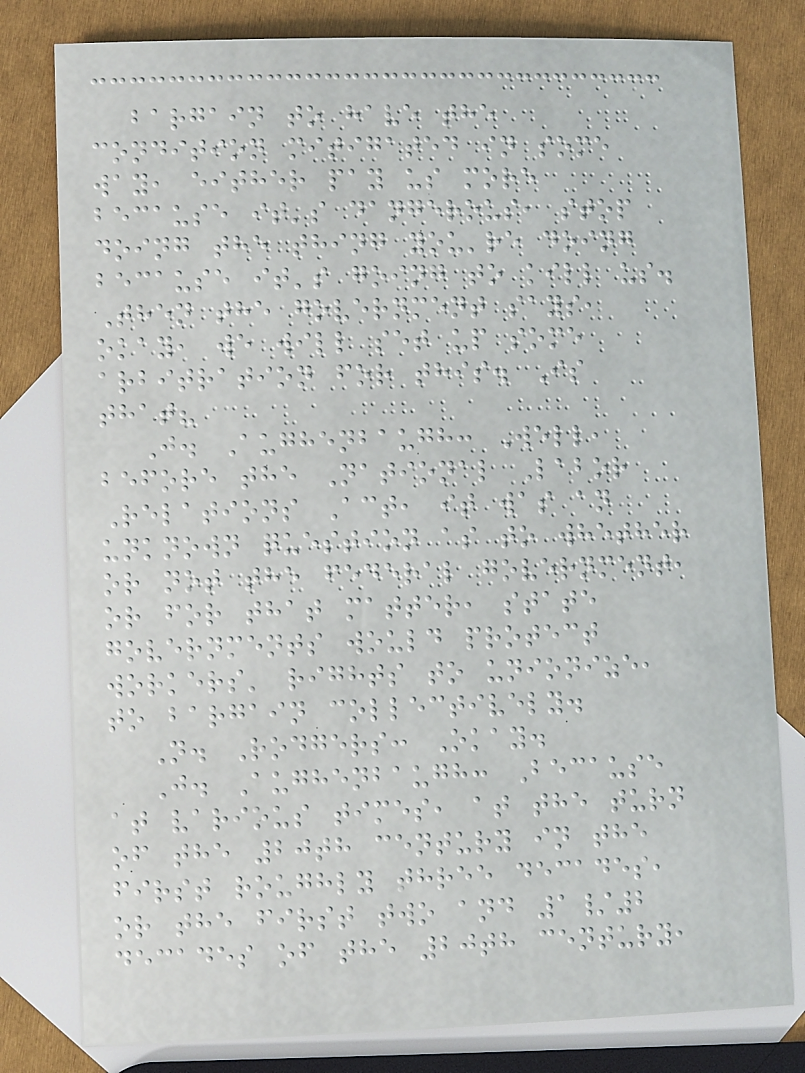bargain to have the
condition mitigated in some
way, either pay us more
because it's dangerous, stop
doing the thing you're doing
because it's going to kill us.
Then the government says,
okay, we will set up some
arbitration for this. Is
that?
J. Aughenbaugh: Well,
before the National Labor
Relations Act, it was an
unknown question as to whether
or not the federal government,
or for that matter, state
governments would protect
workers' rights to unionize,
to bargain collectively.
N. Rodgers: Okay.
J. Aughenbaugh: Because
at various times, at the turn
of the 20th century in the
first roughly three decades,
or the first two and 1/2
decades of the 20th century,
